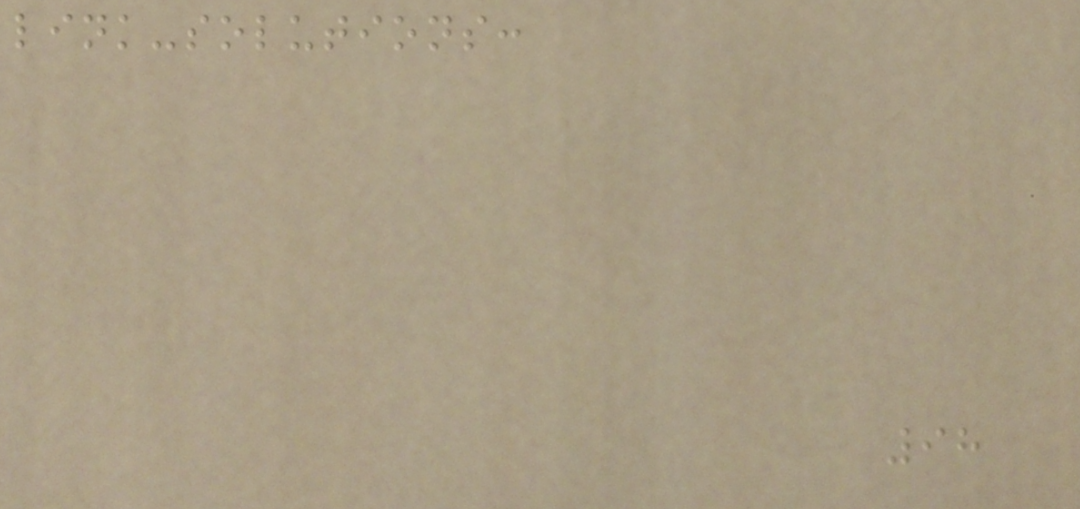link-solutions:
98
